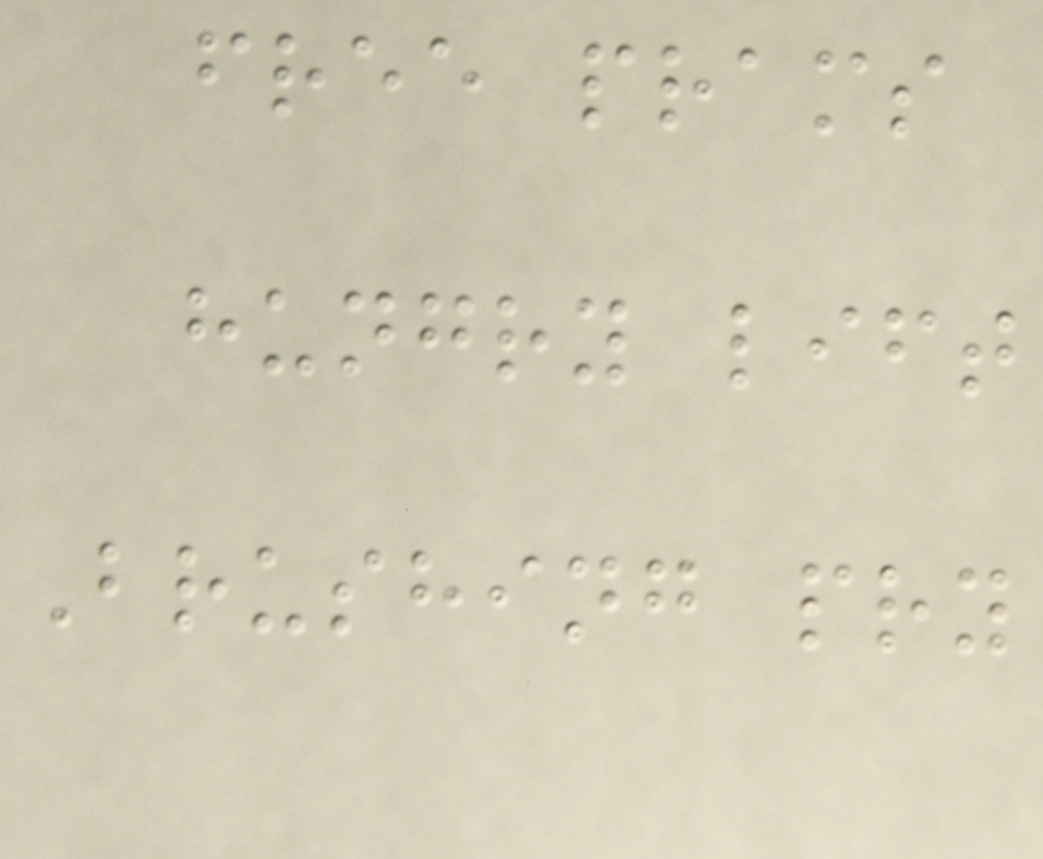free prams
hungry lift
Brushing pry
